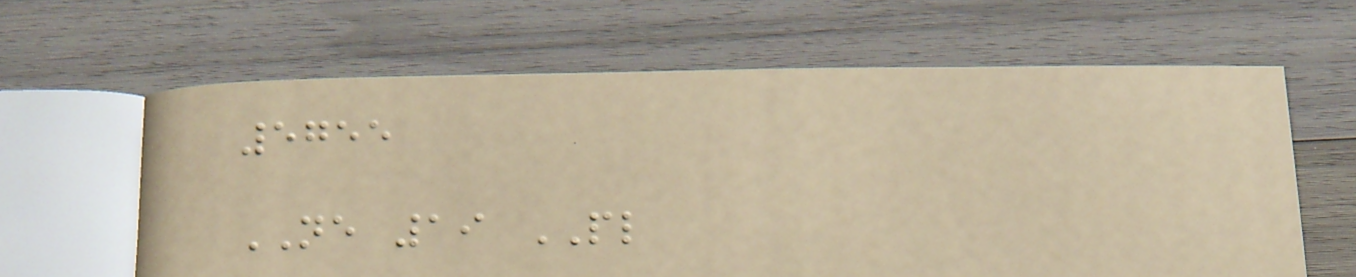5755
NE 19 PL
